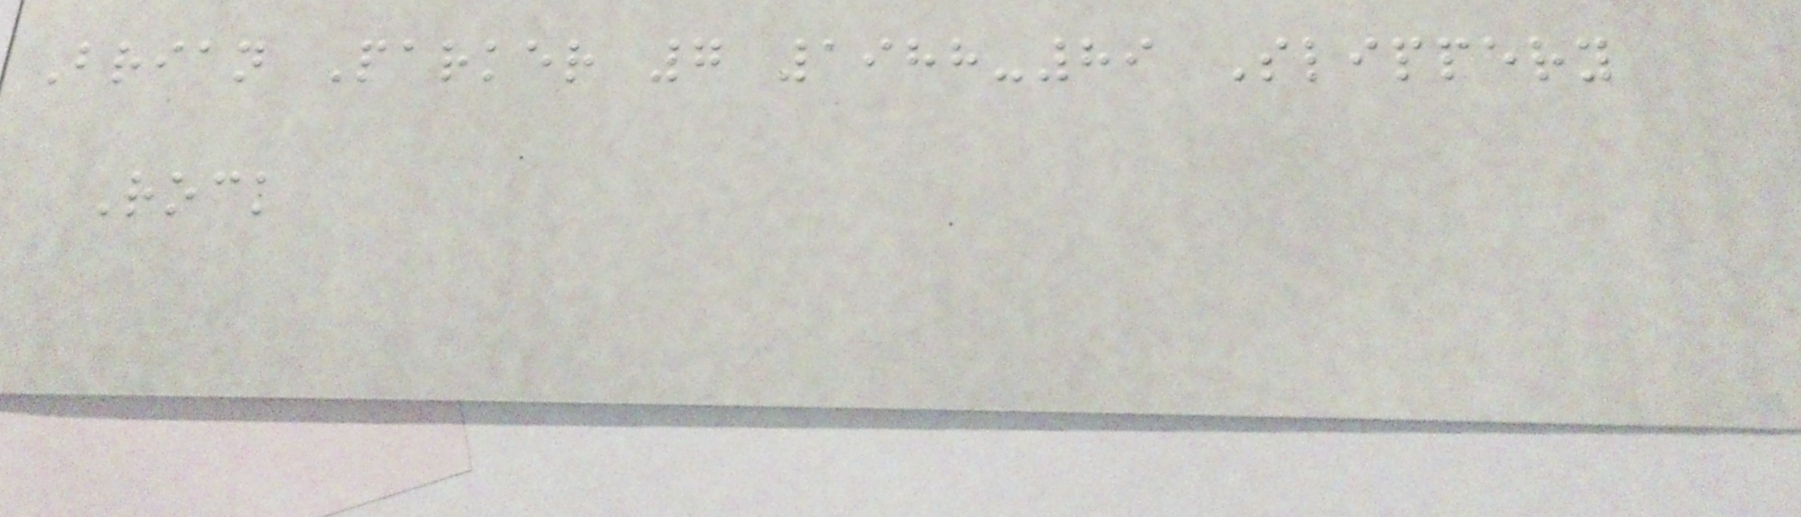Brian Parker 7 1988-89 Slippery
Rock
